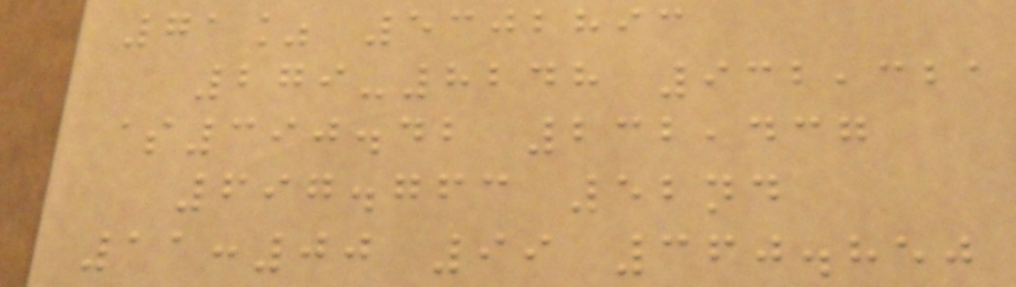71% 5302893
279-8248 932,321
$390.42 232,437
697.763 52nd
11:00 99 360.850
